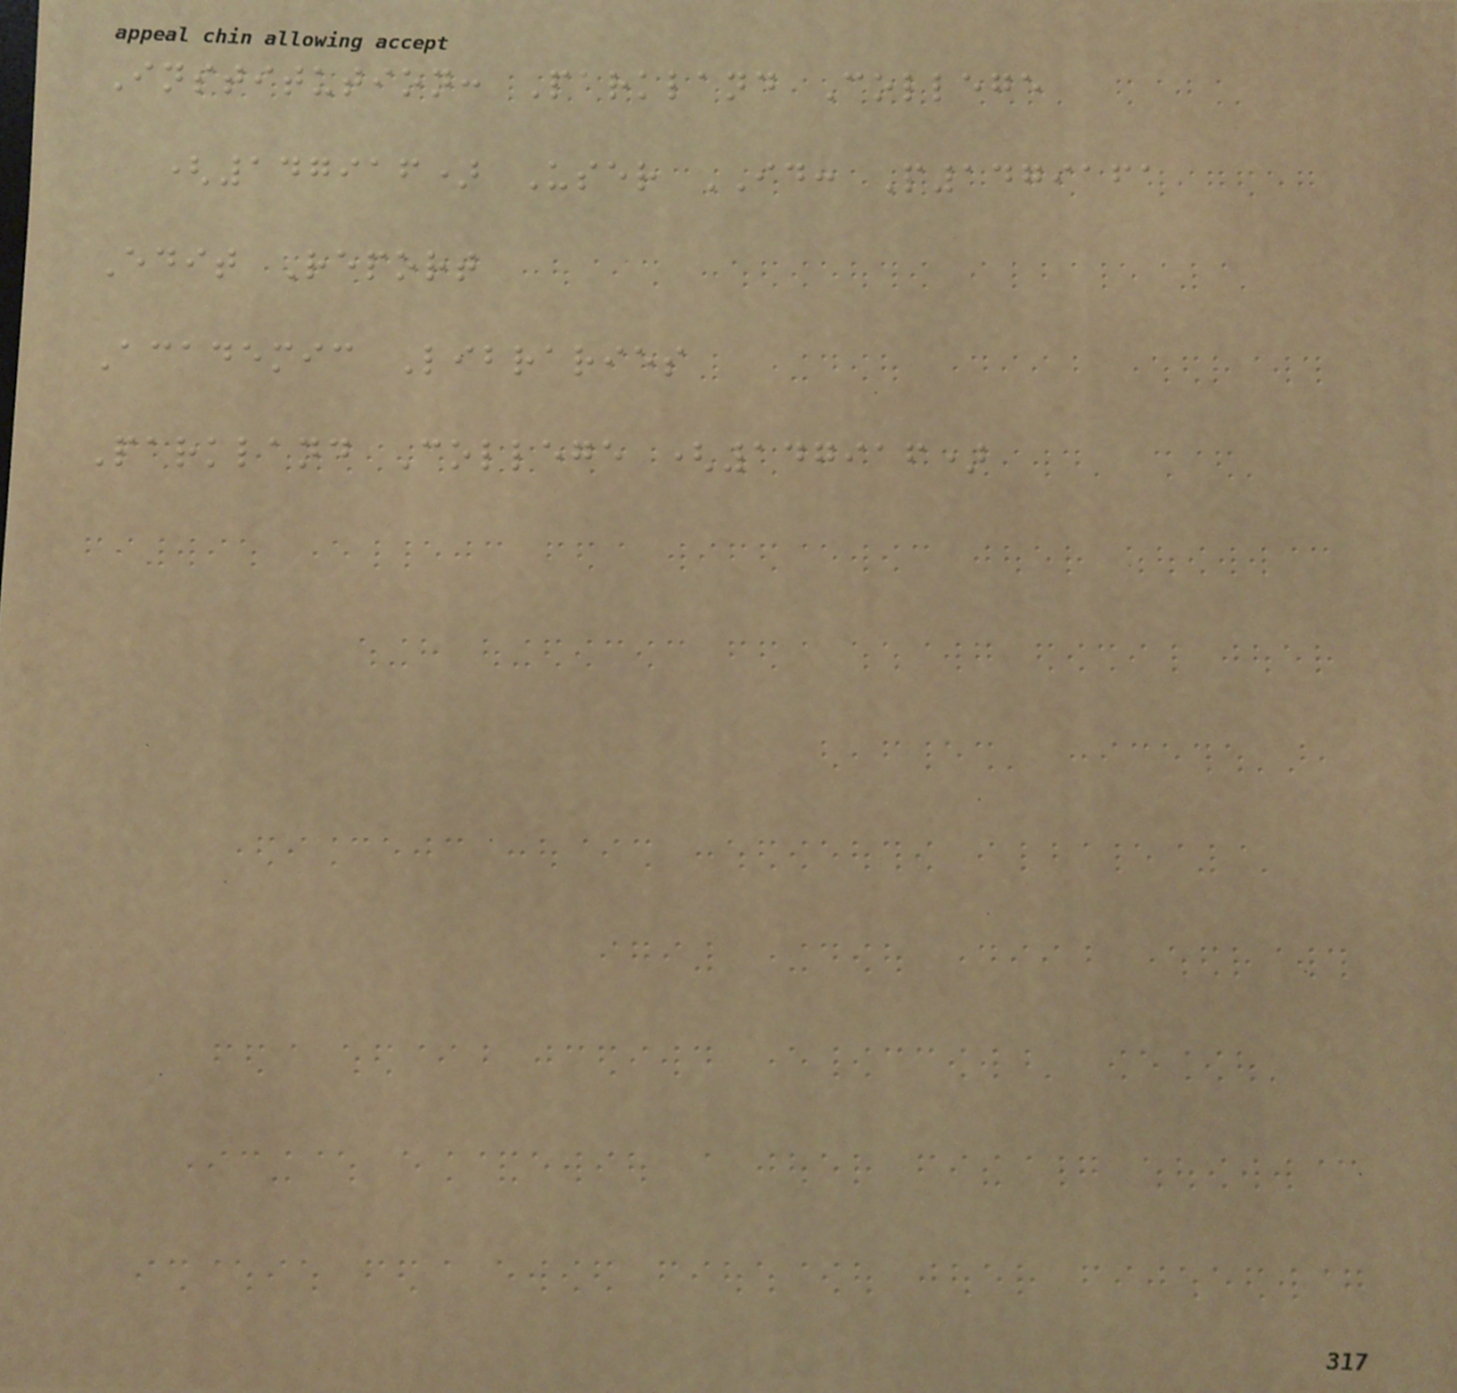Institution: Parkland College
(147916) User ID: P1479161
Edit Report
Academic Libraries
Parkland College (147916)
